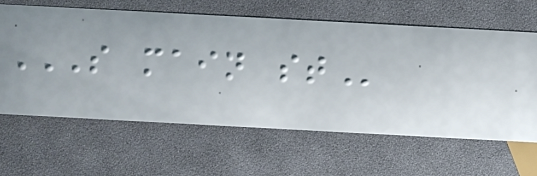S MAIN ST
